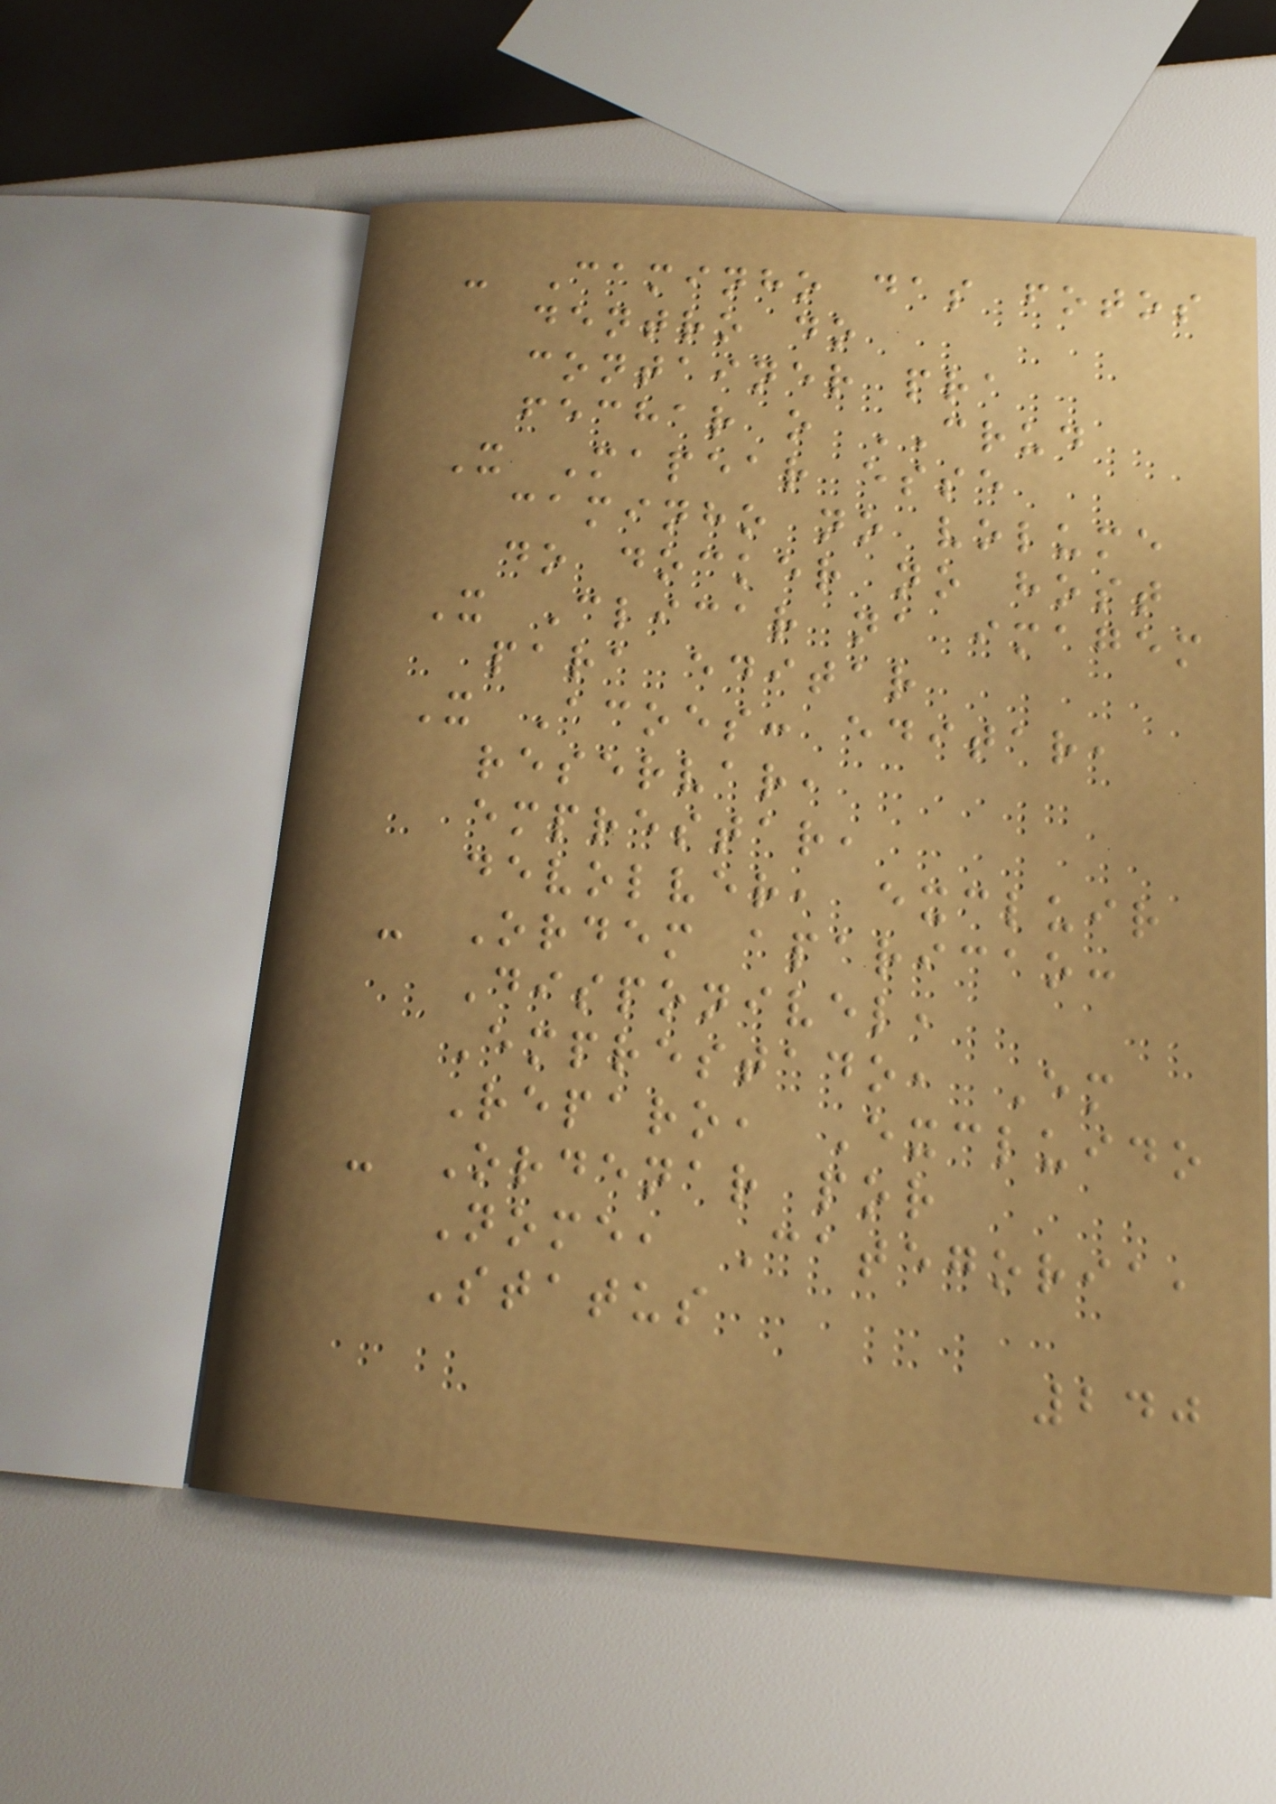- Caminho das fotos
dentro do
container pra
fechar o CRUD
X Mapear esse
caminho no volume
do docker no host
X Clicar na imagem
para editar
X Acoes: editar,
reservar,
emprestar,
devolver, excluir
- Ordem aparicao:
Disponivel,
Emprestado, Em
Reparo, Excluido
- Ordenar por
Nome, Categoria,
Status
240
